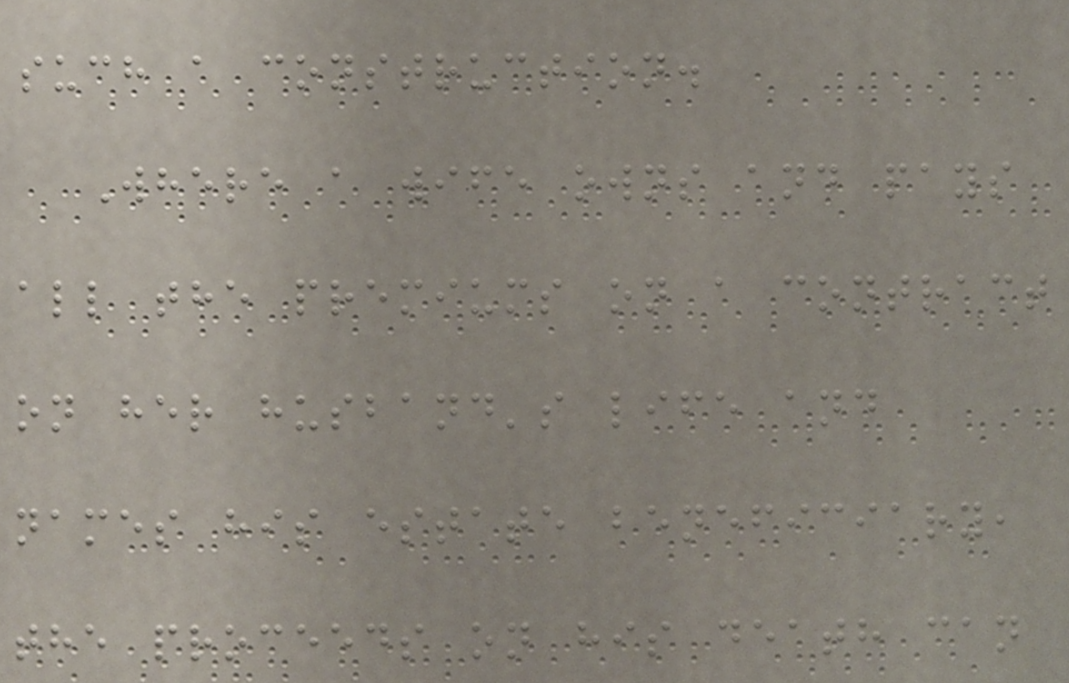such a construction.
Where a wife owns and pays
all the premiums on a contract
on her husband's life and
names his estate beneficiary,
the proceeds on his death can
